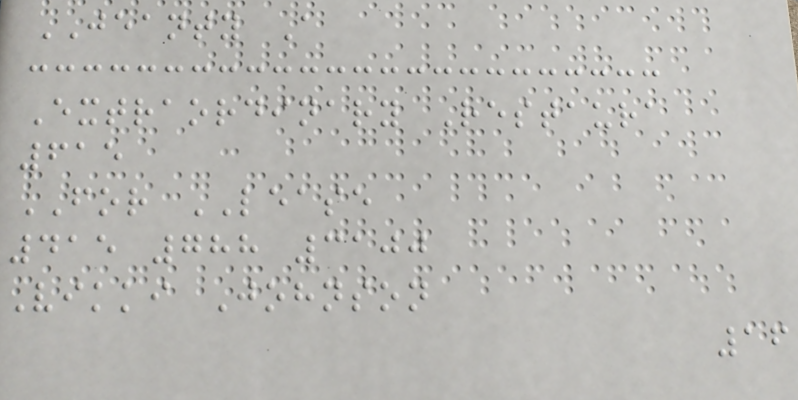JEANTY A
Extraordinary Restaura
615
FOR LEASE
415 788 3100
Vikki Johnson
16
